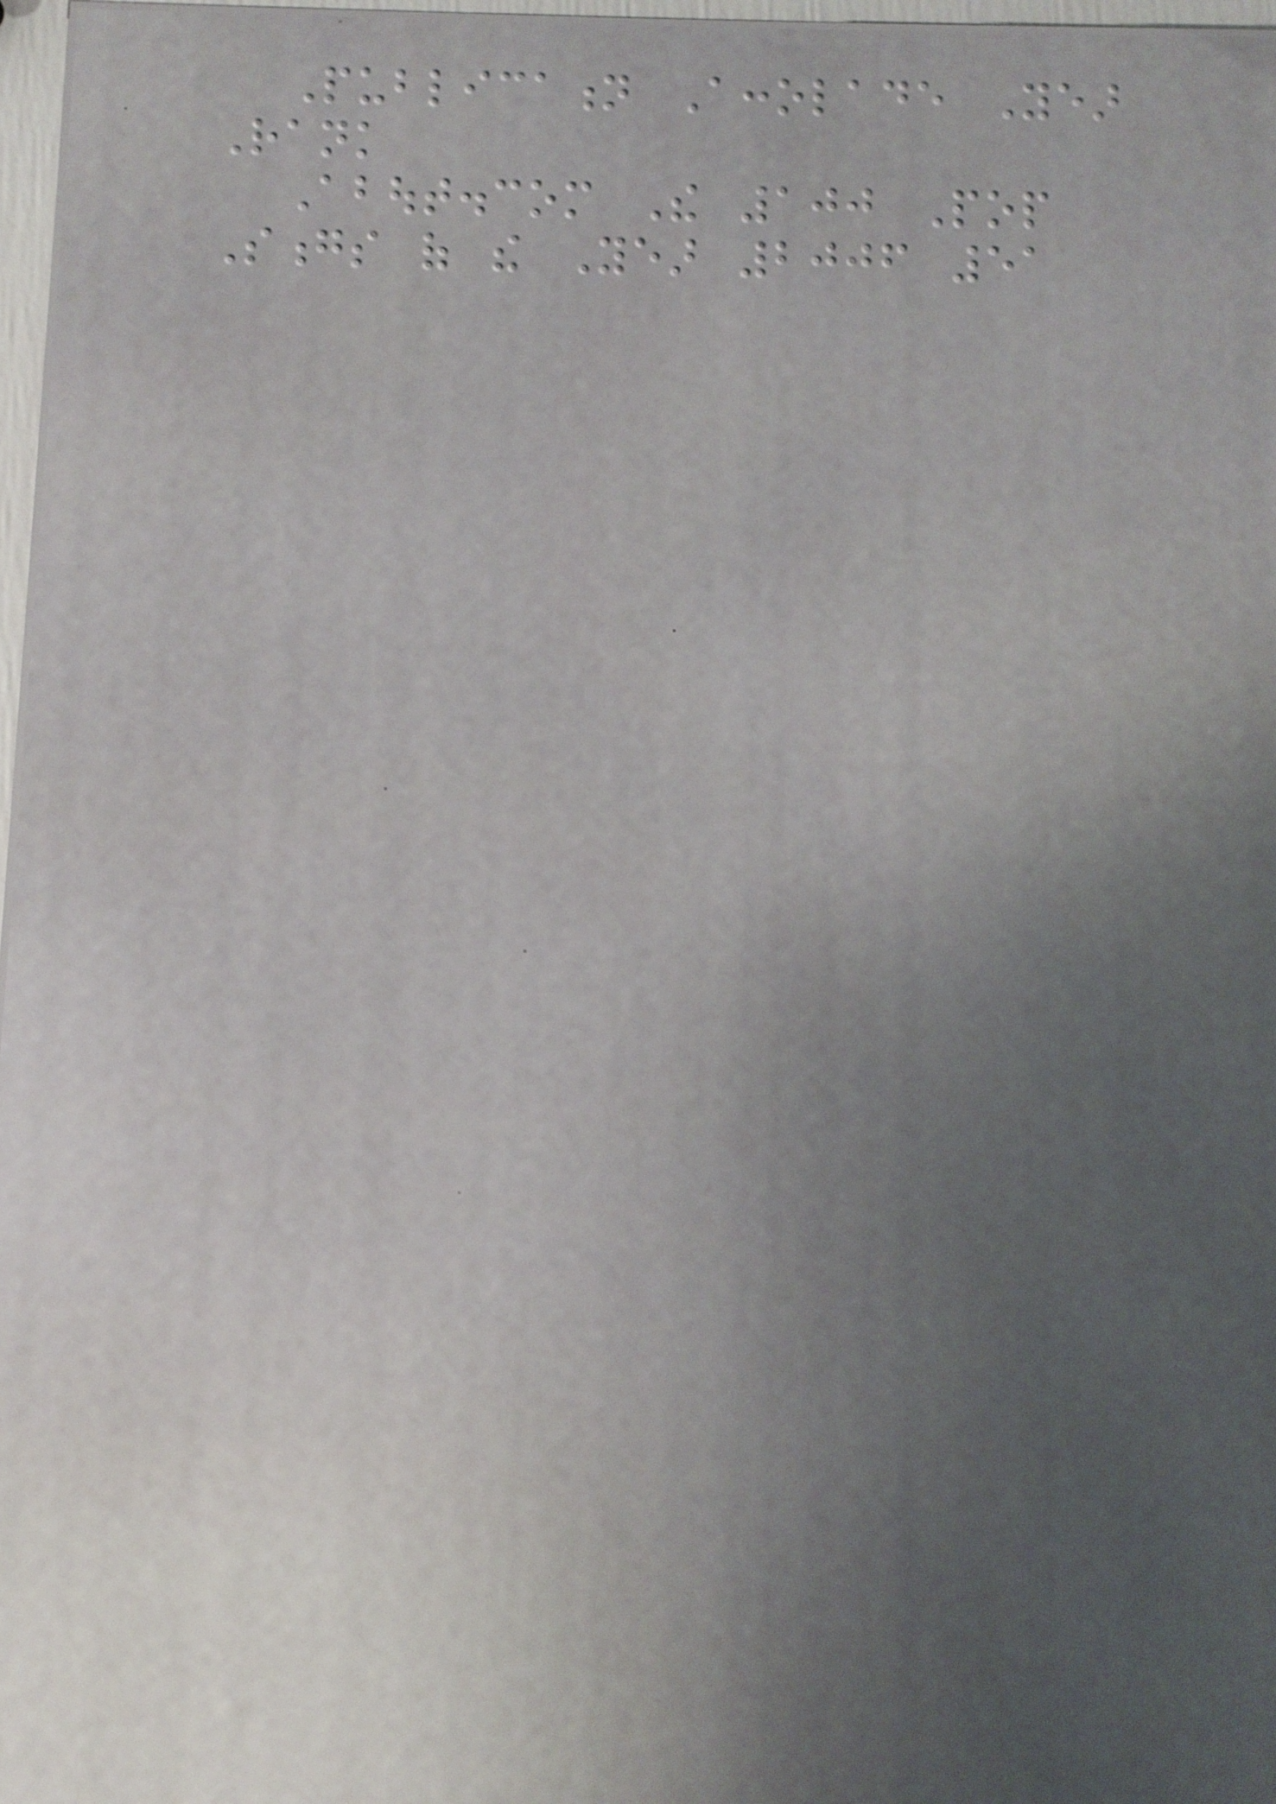Publication Accolade Year
Rank
About.com The 100 Pop
Songs of the Year 2006 51
